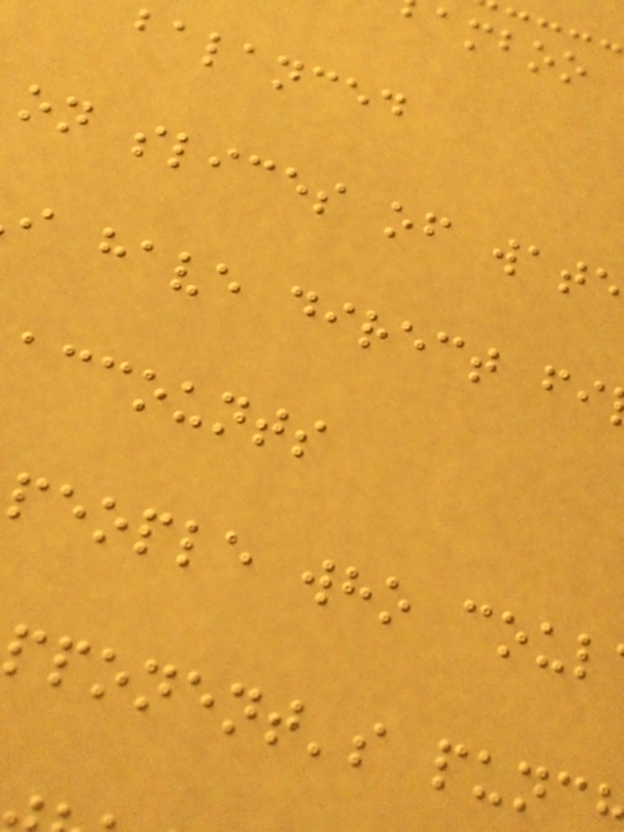balanced
on slices of wate
i have direct fi
accounts
people who coul
pponent's punc
